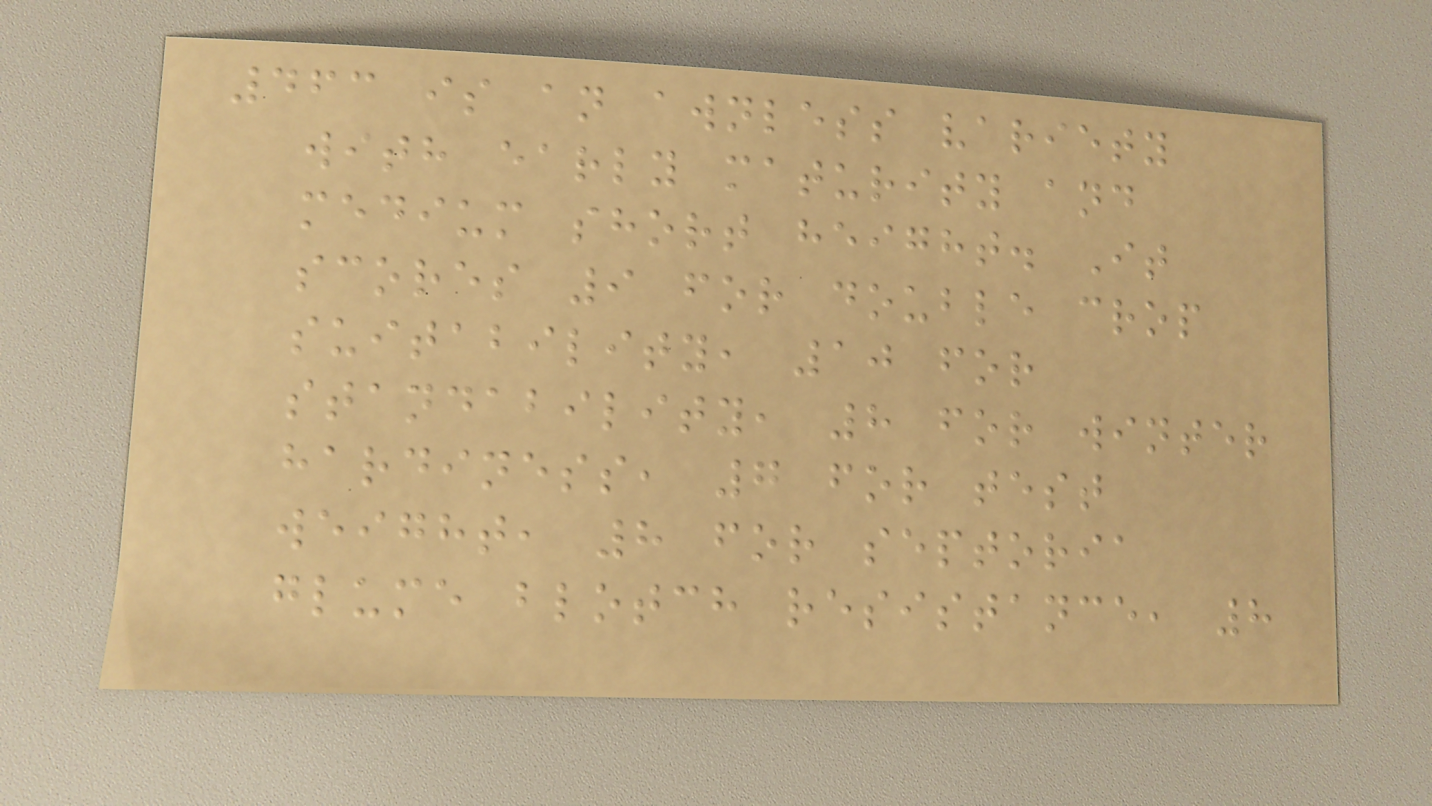463 is an awnless variety
with early maturity and
medium short height. It
scores 9 for double crop
suitability, 10 for
standability, 8 for winter
hardiness, 7 for test
weight, 8 for septoria
glume blotch resistance, 8
